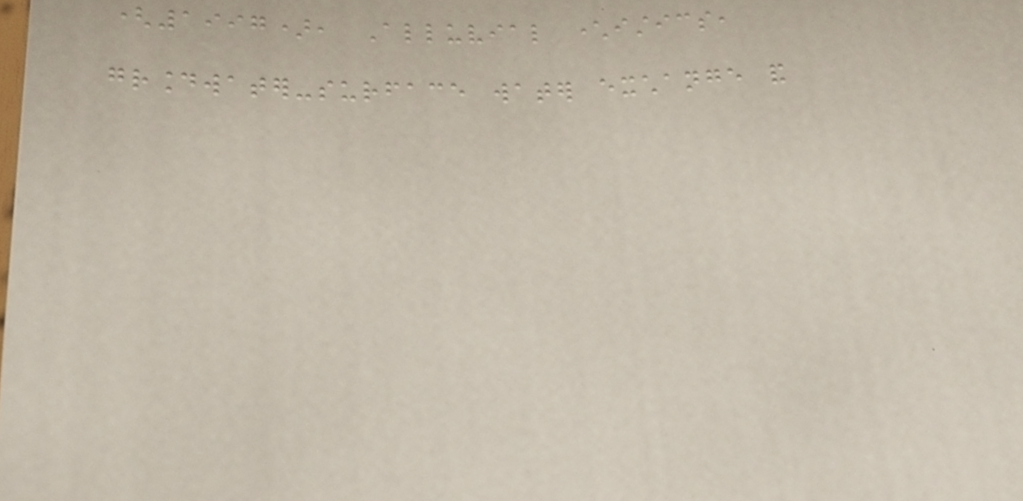(1997), Alluvial characteristics,
groundwater-surface water exchange and
